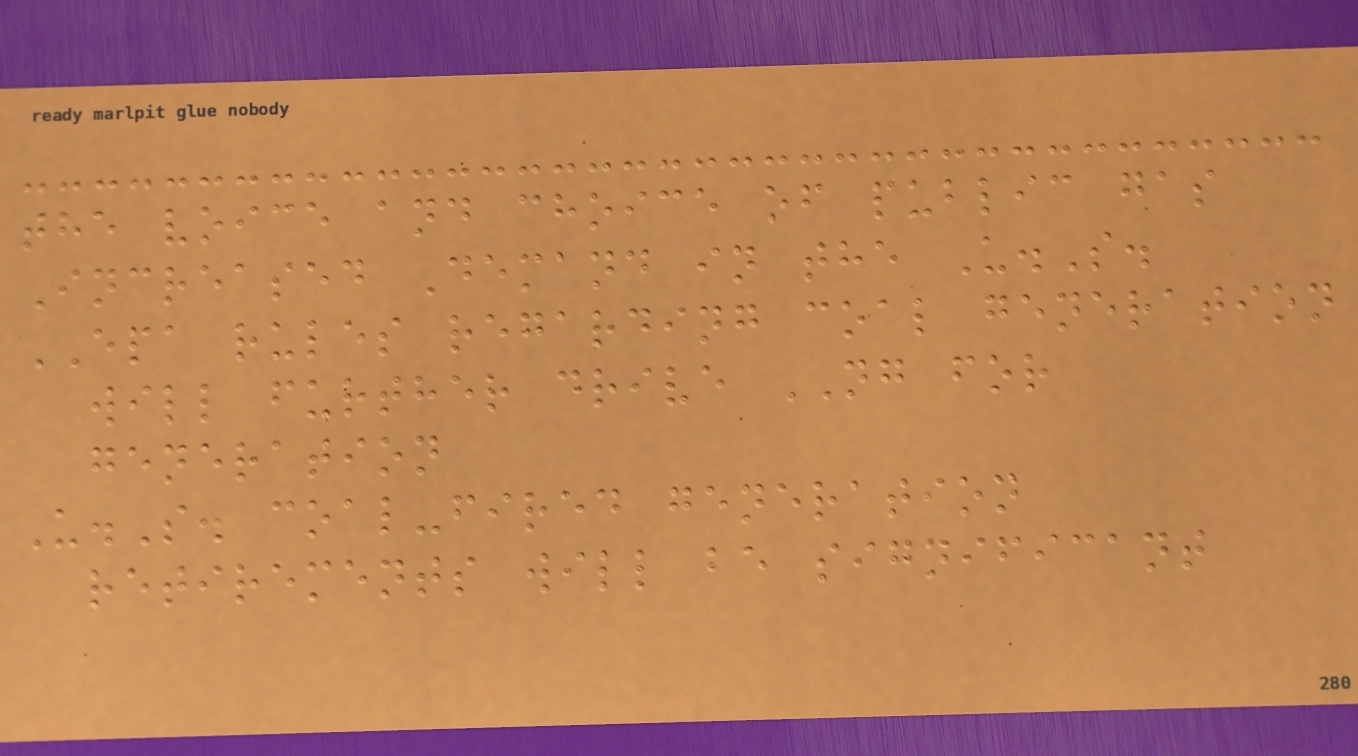the voice and choice of public gas
Increased Demand in the U.S.
EPA rules regarding coal generation
will further drive NG for
generation
U.S. coal-fired generation
retirements will be significant
